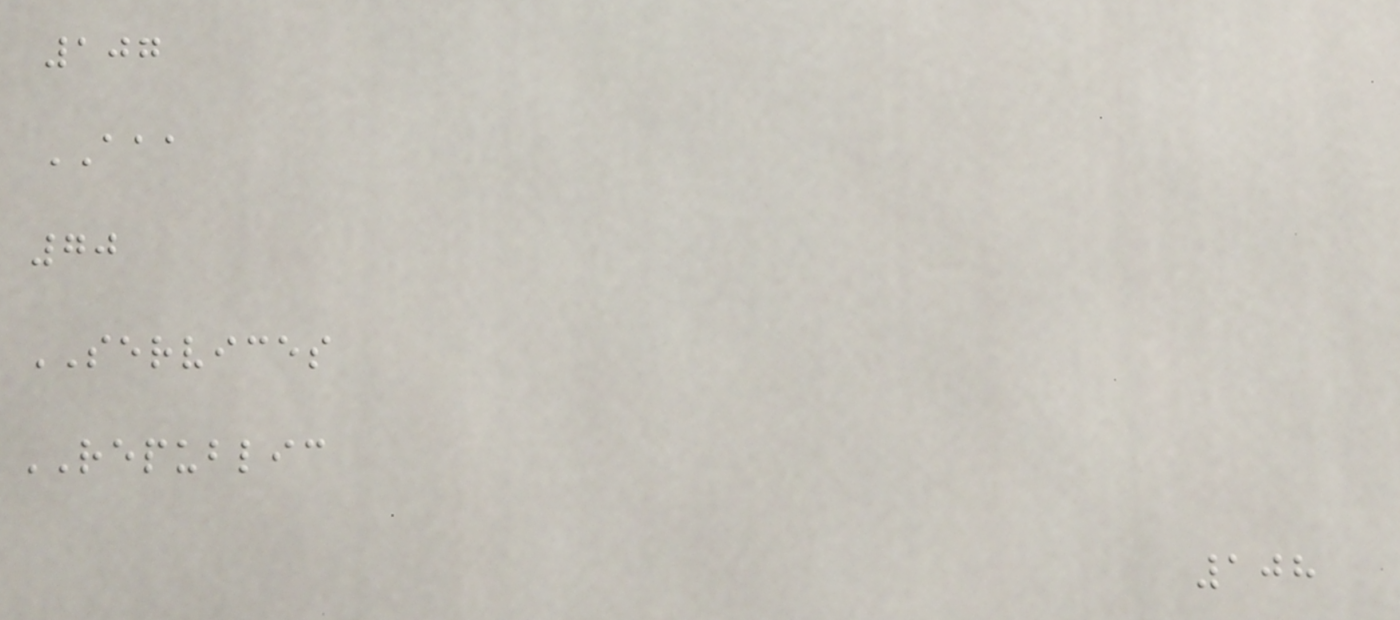107
AAA
70
SERVICES
REPUBLIC
108
